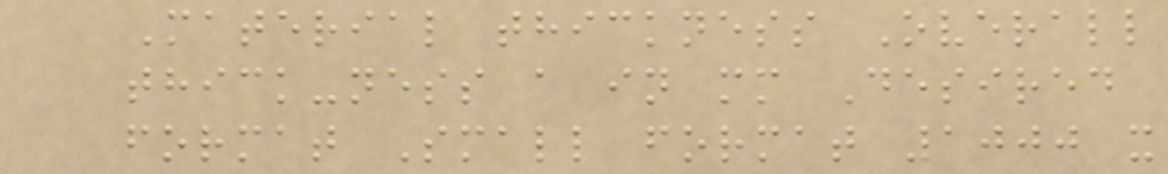Material thickness Overall
thick-ness a in mm Desired
format Small format 1000 x
